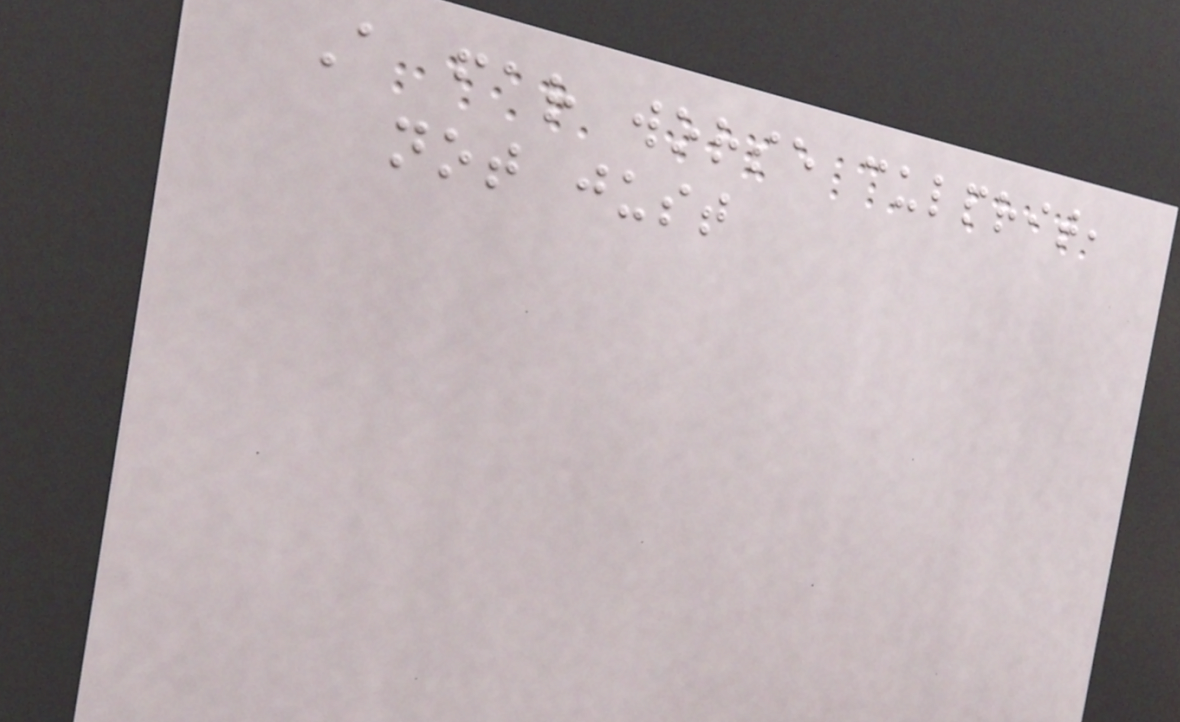A far worse culprit,
not just
